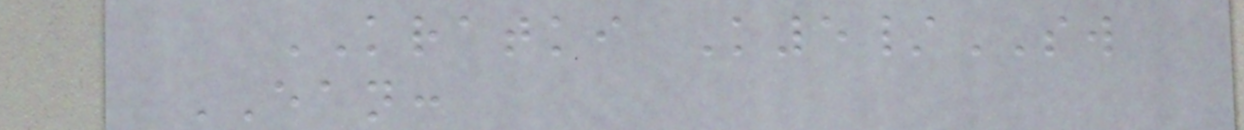KRATKI K5/SW
EAN:
